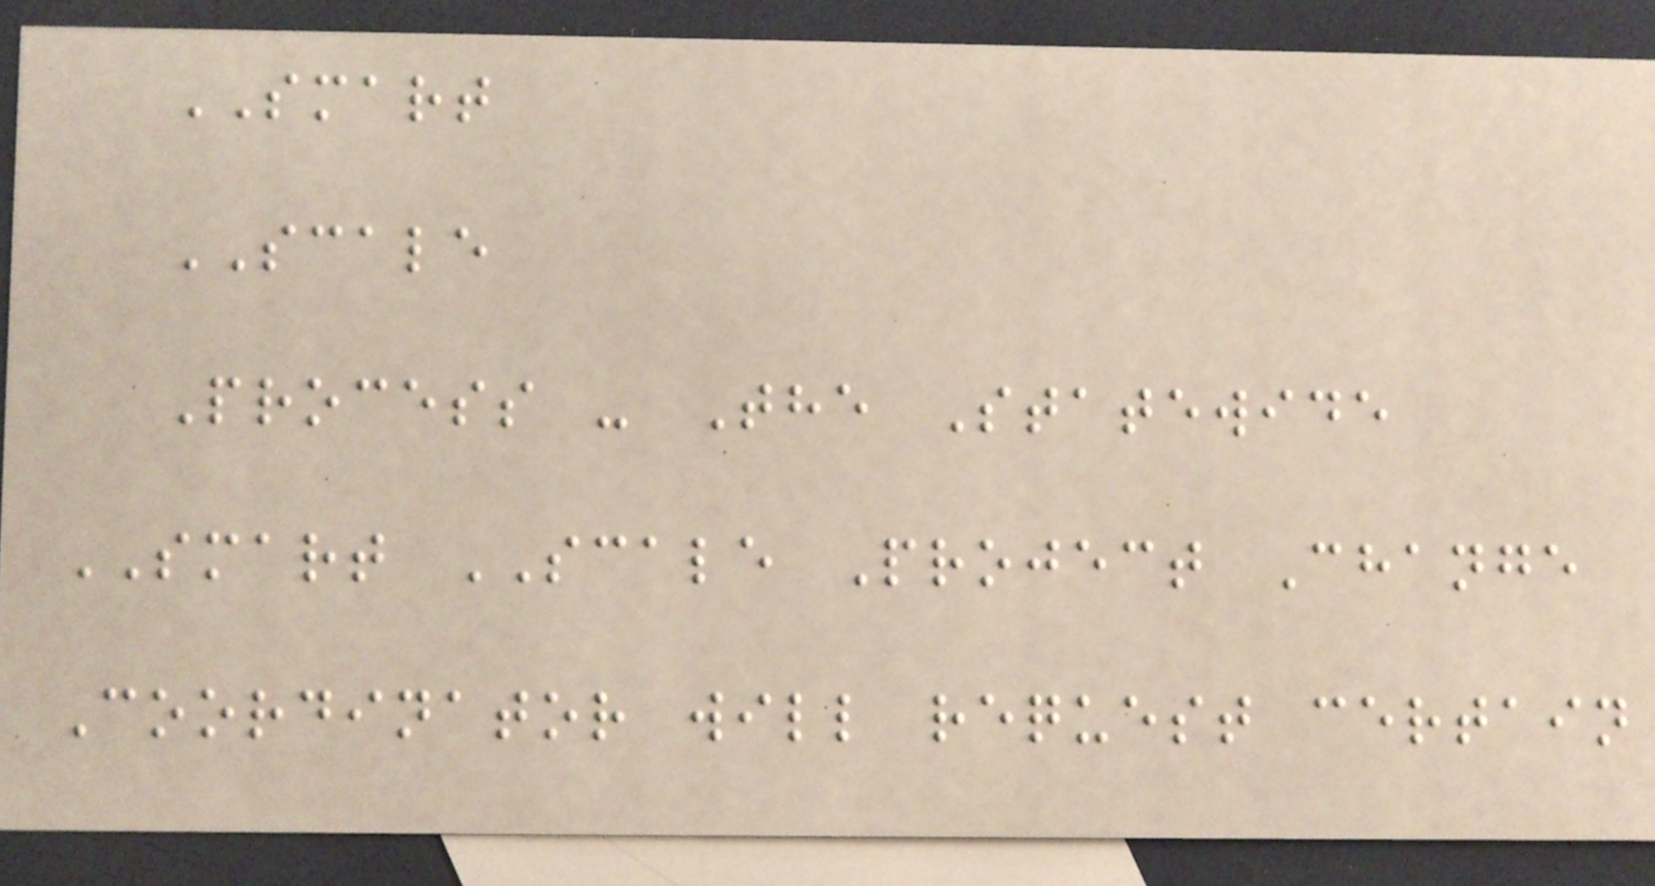SMART
SCALE
Process - The Statewide
SMART SCALE Project Change
Coordinator will request certain
